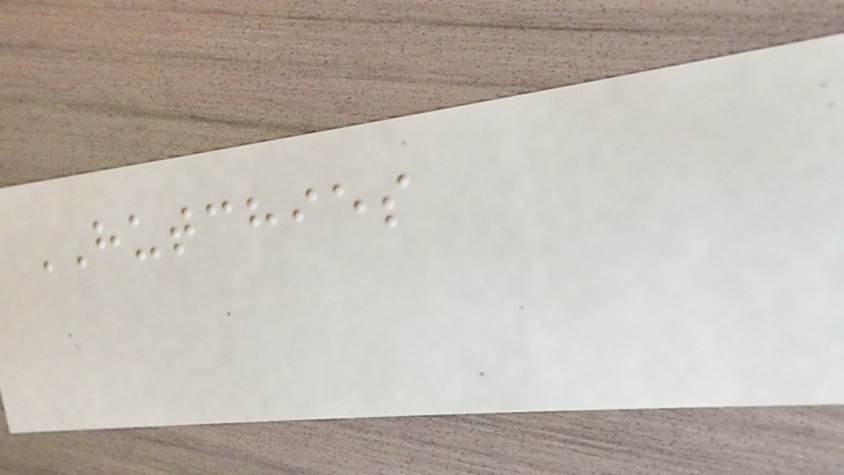HUTCHIES
